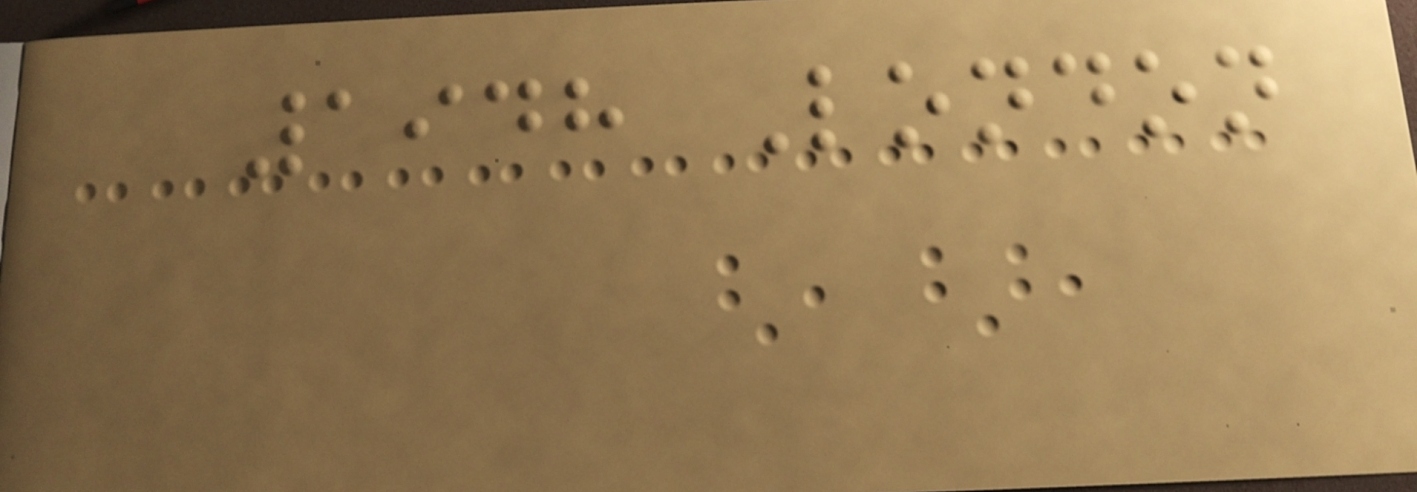1948 London
